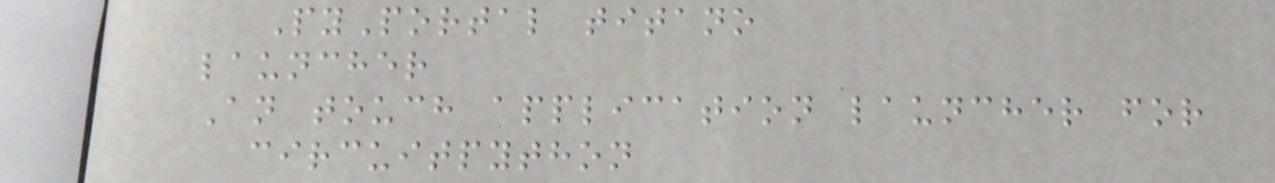PyPortal titano
launcher
An touch application launcher for
circuitpython
